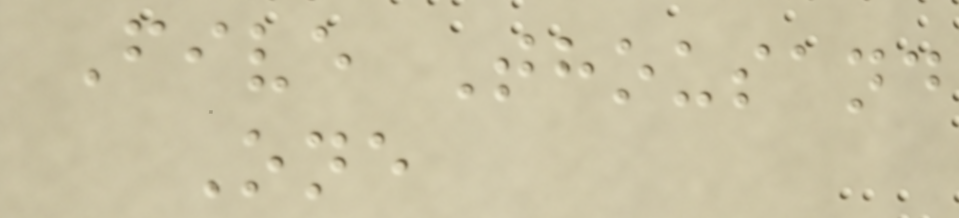Five Thousand
One
